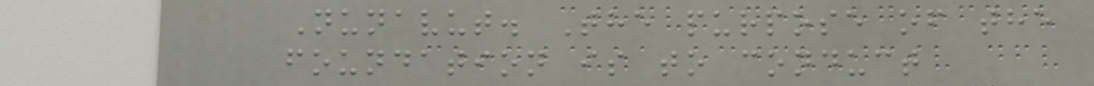Nunavut. The purpose of the
foundation is to conduct
